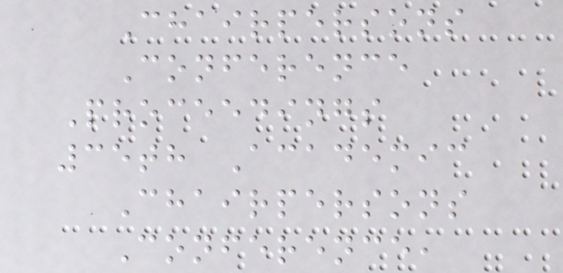Chairpersons
Conference
Proceedings
35th Academic
Chairpersons
Conference,
